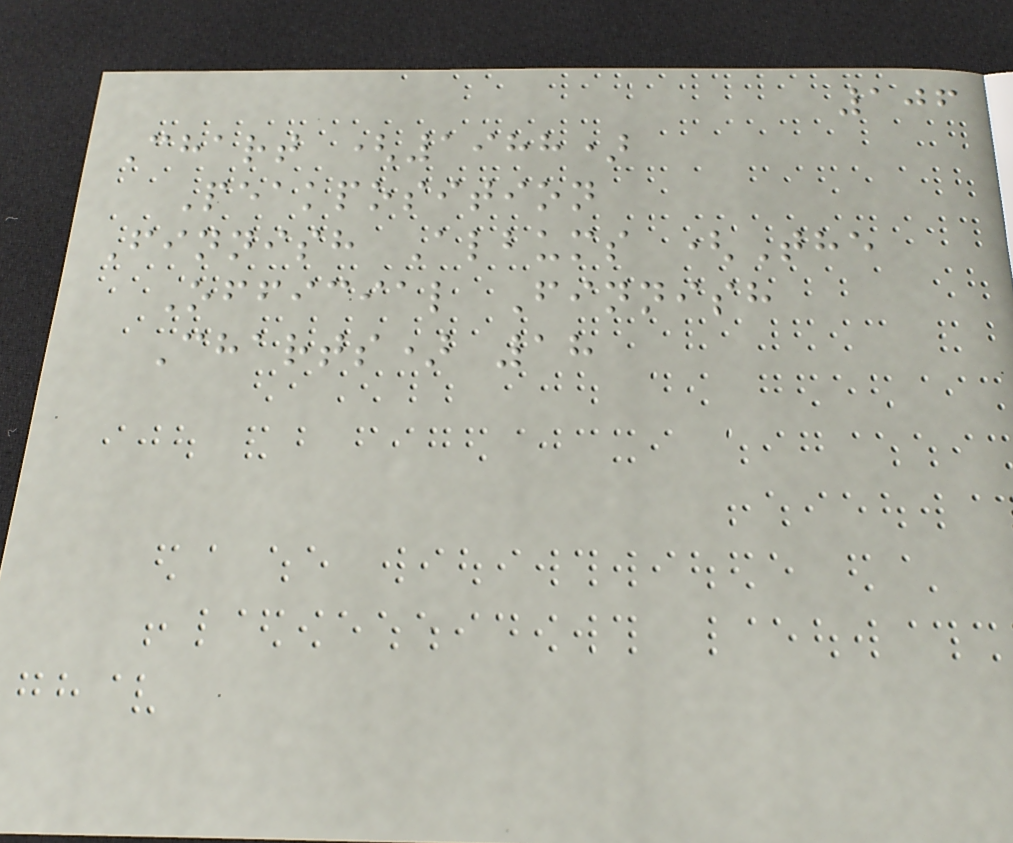106
Chart (1988)
Peakposition
Finnish Albums (The
Official Finnish
Charts) 18
